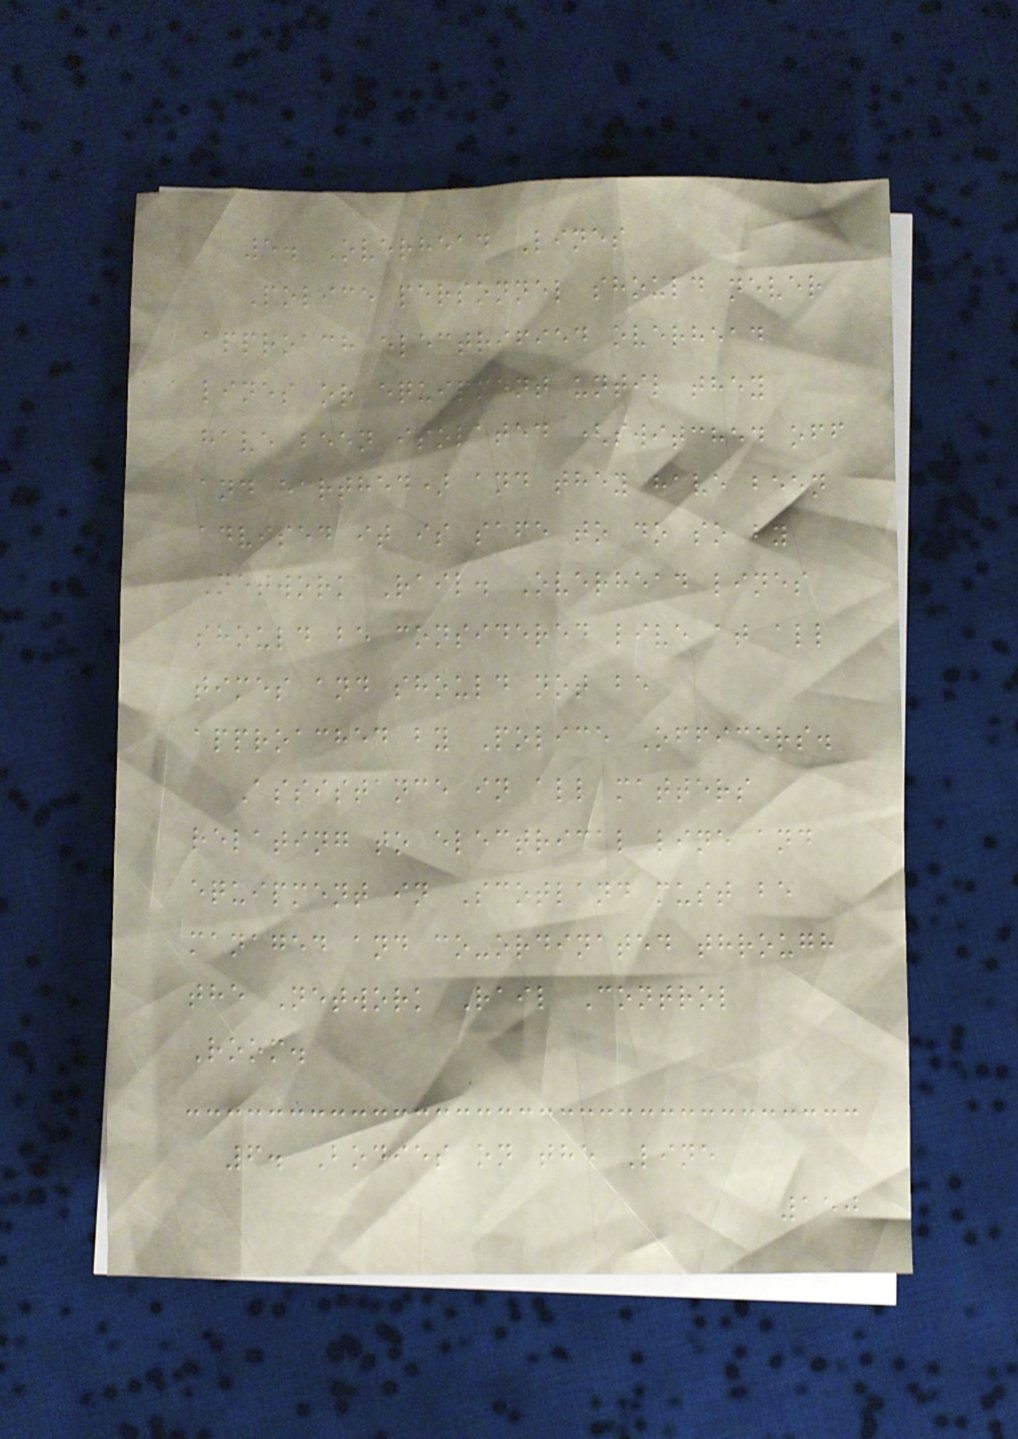5. Overhead Lines
Police personnel should never
approach electrified overhead
lines or equipment until they
have been isolated (switched off
and earthed) and they have been
advised it is safe to do so by
Network Rail. Overhead lines
should be considered live at all
times and should not be
approached by Police Officers.
Assistance in all matters
relating to electrical line and
equipment in Scotland must be
managed and co-ordinated through
the Network Rail Control
Room.
6. Bodies on the Line
150
